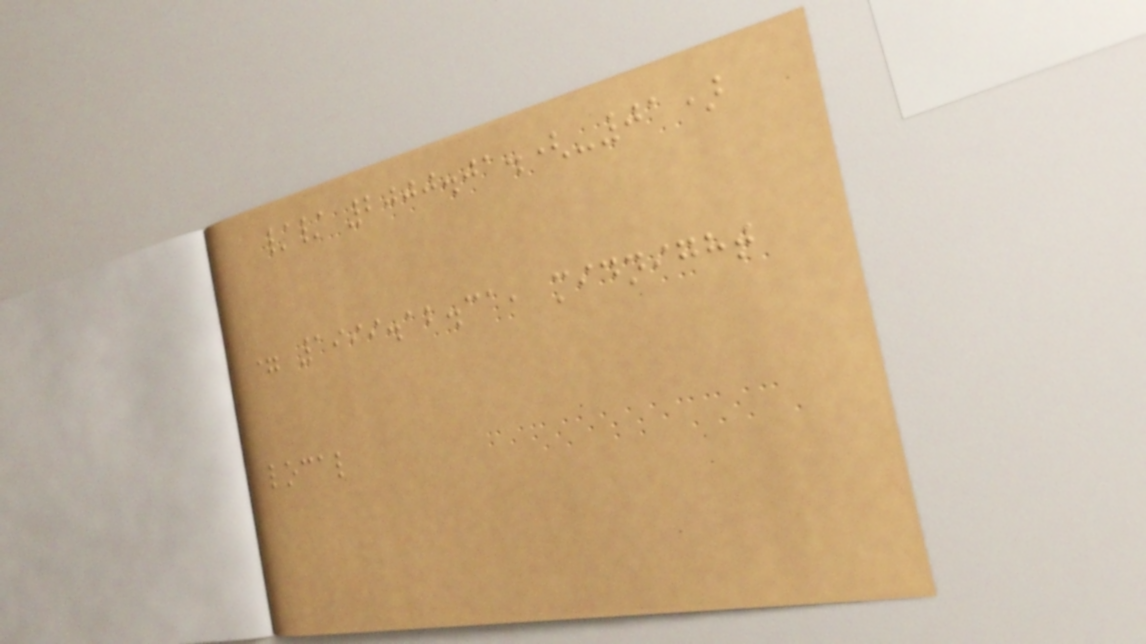// 2000.01.(-01)
= 1999.12.31, midnight
local
